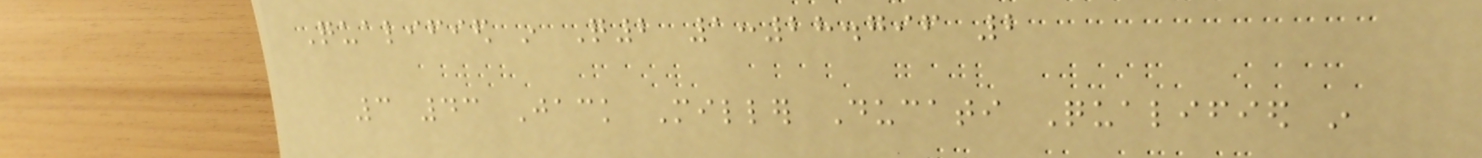Qualified in Q2 1:28.796 2
3 43 Jack Miller Ducati Qualified in
